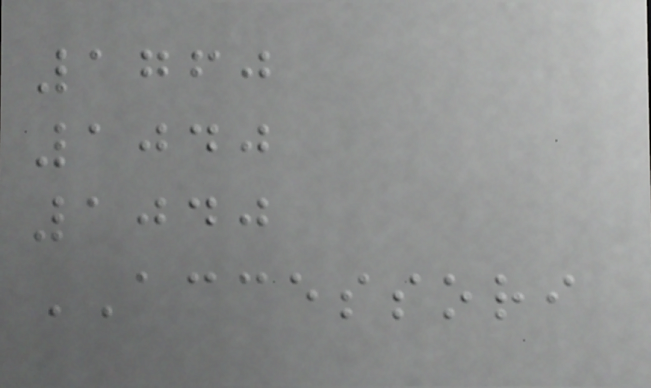1760
1040
1040
ACCESSORI
